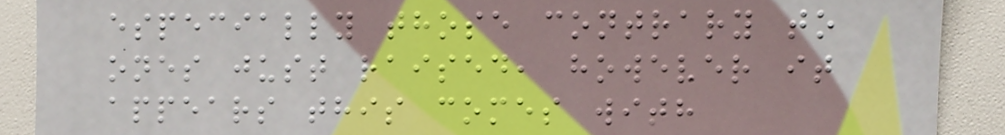especially those contrary to
ones just raised, however it
appears this comes with
